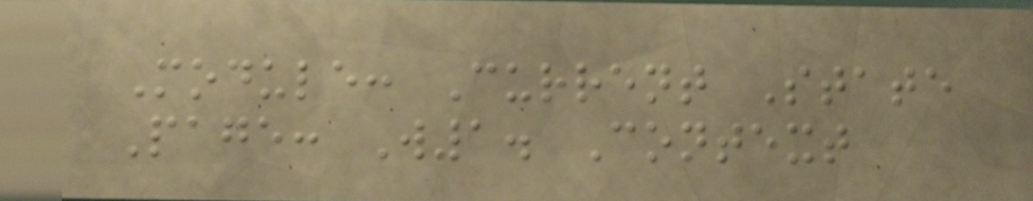Module: Current State
Page: W1. Context
